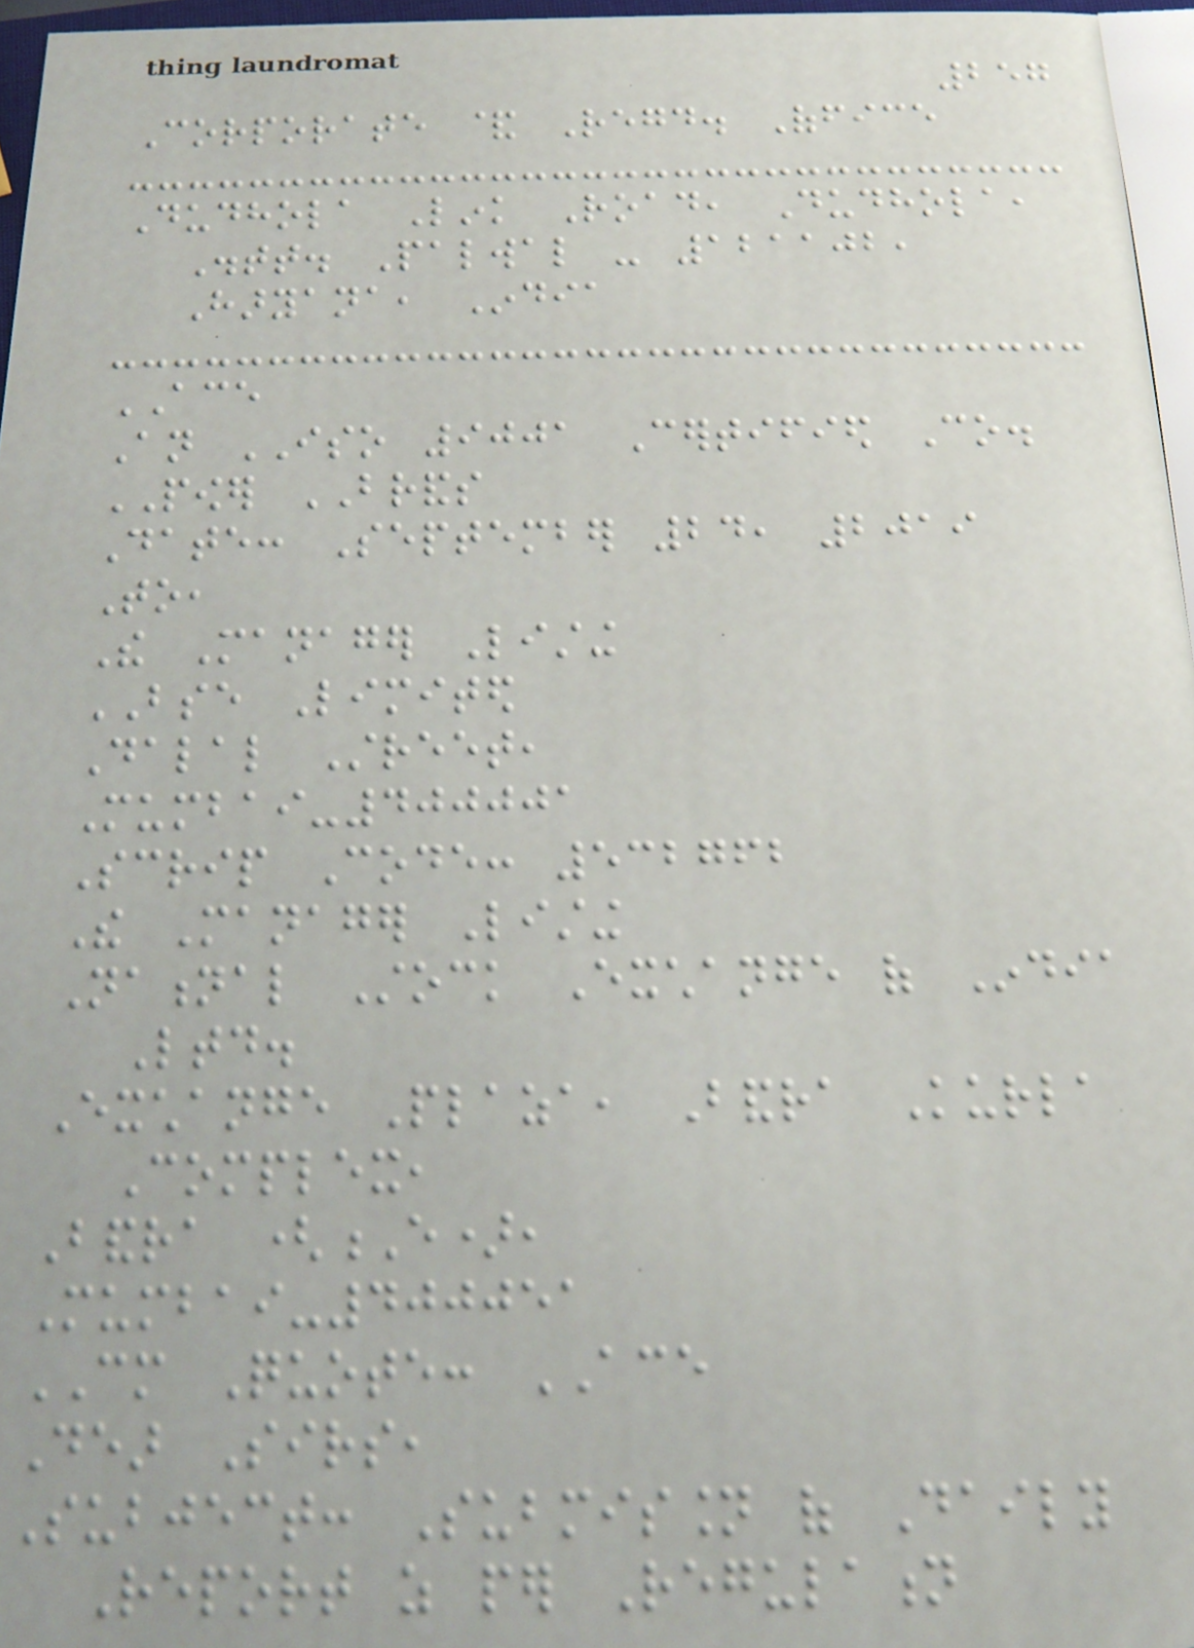257
Corporate & Regd. Office
Dudhola Link Road, Dudhola,
Distt. Palwal - 121102,
Haryana, India
ACE
An ISO 9001 Certified Co.
POWER BRANDS
Date: September 24, 2019
To,
The Manager Listing
BSE Limited
Dalal Street,
Mumbai-400001
Scrip Code: 532762
The Manager Listing
National Stock Exchange of India
Ltd.
Exchange Plaza, Bandra Kurla
Complex,
Bandra (E),
Mumbai-400051
CM Quote: ACE
Dear Sirs,
Subject: Submission of Daily
Report as per Regulation
